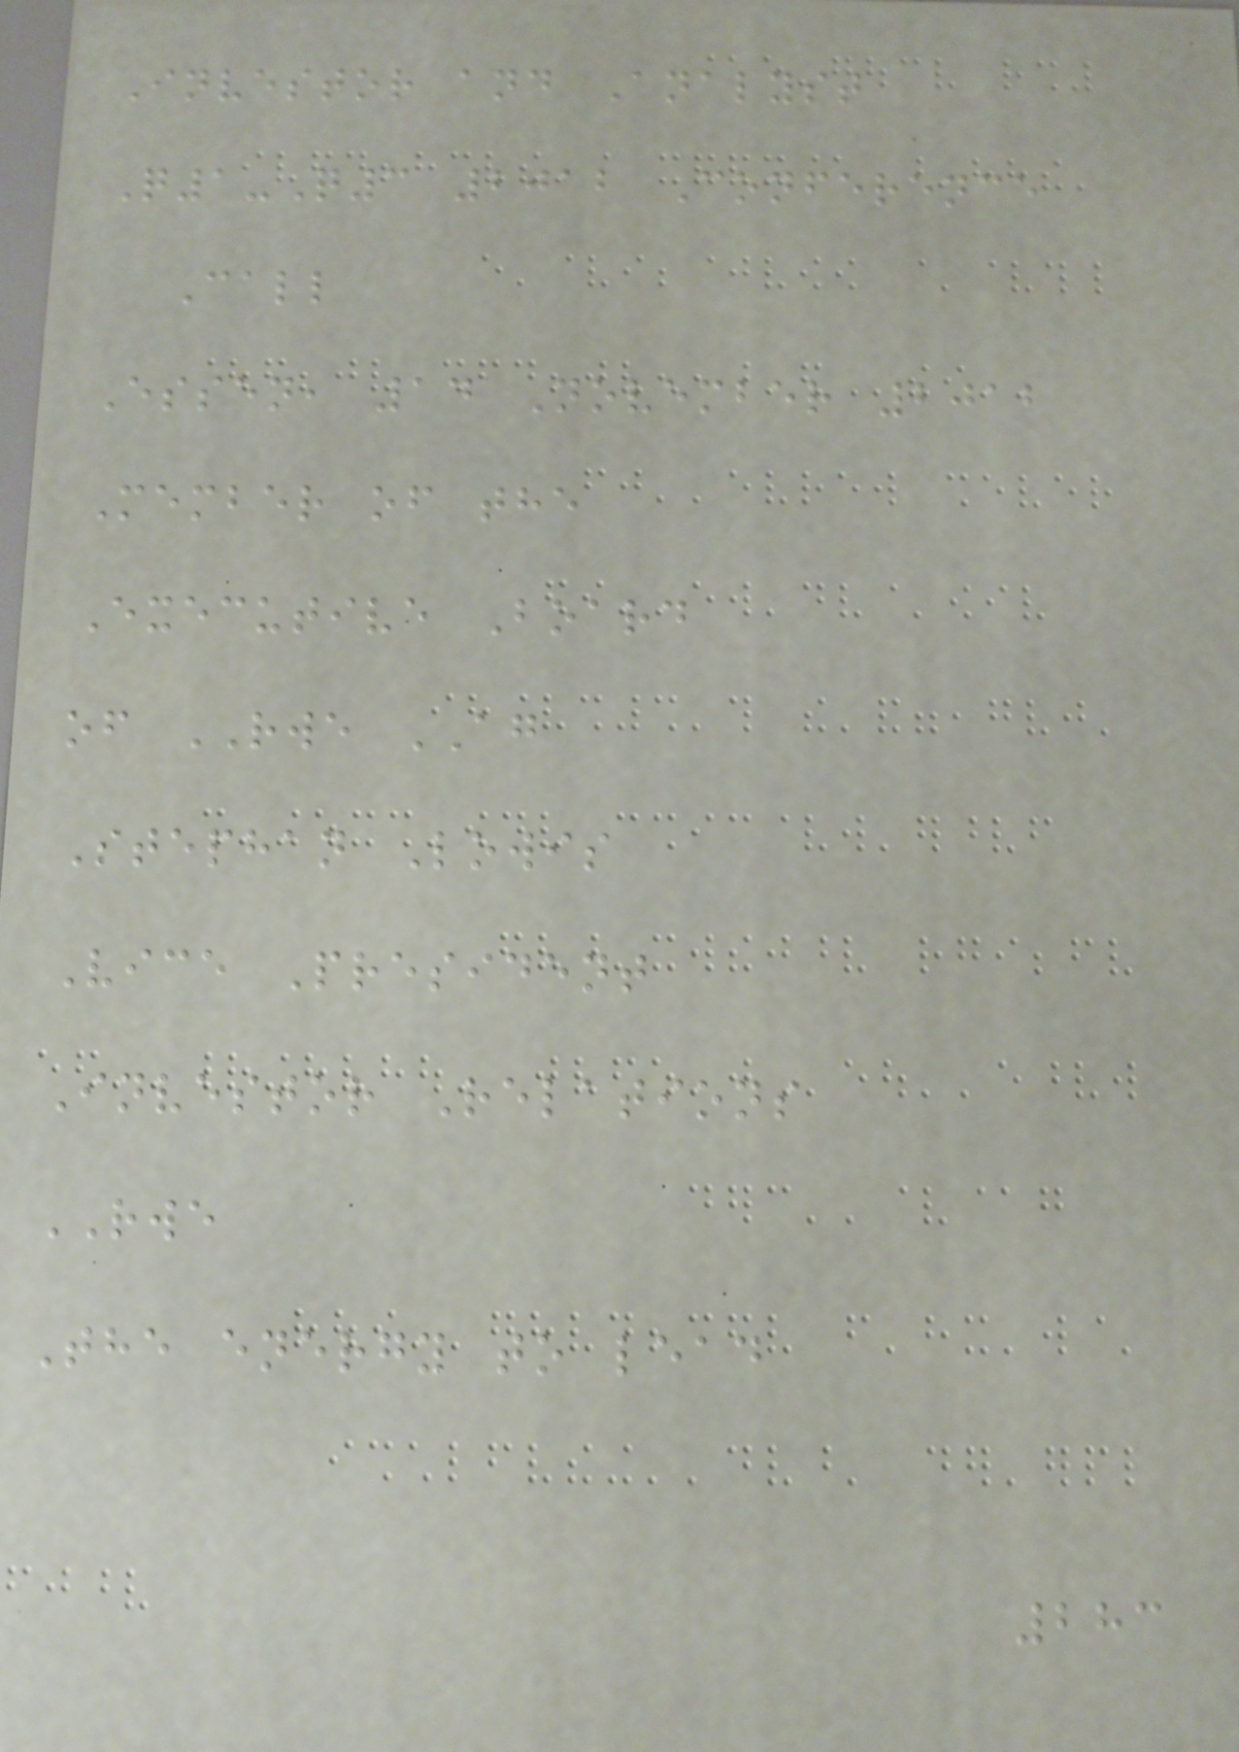Investor and Analyst
Q1-Q3 2012 Conference
Call
Essen, 14 November 2012
Member of the
Executive Board
of RWE AG
Stephan Lowis
Vice President
Investor Relations
RWE
The energy to lead
283
